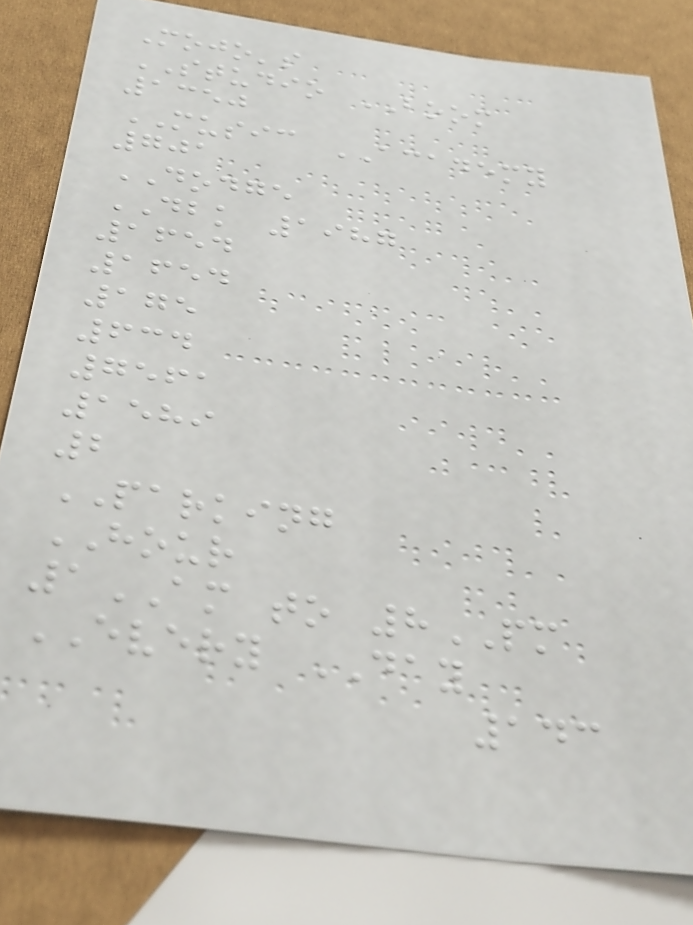Mojo's
STUDIO BOOM
1350
MUSIC ACADEMY
701
DODGE
DBK 1987
1654
1654
175
634
7561
1589
2
PARKING
HOUR
1AM to 8PM
EVERY DAY
143
